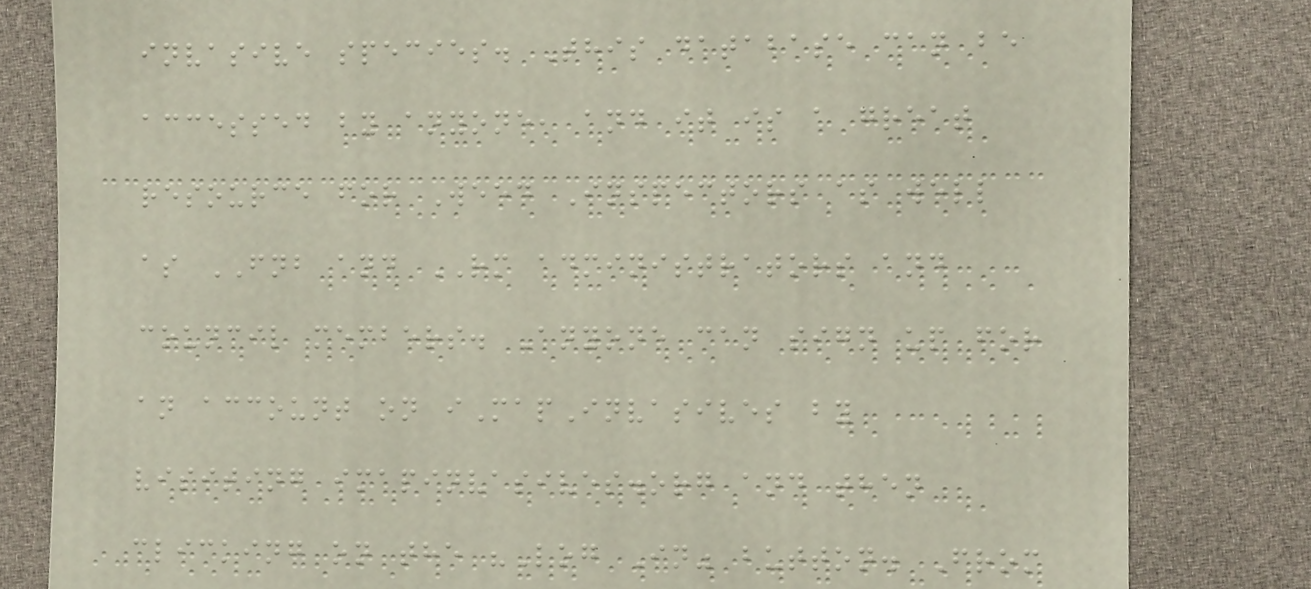invasive species. This database can be
accessed by anyone, and it is a great
resource for Weed Inspectors as well
as FNB and RM administrators and
council members. Anyone can sign up for
an account on iMapInvasives by
visiting imapinvasives.org and then
clicking on the "Log In" button. From
